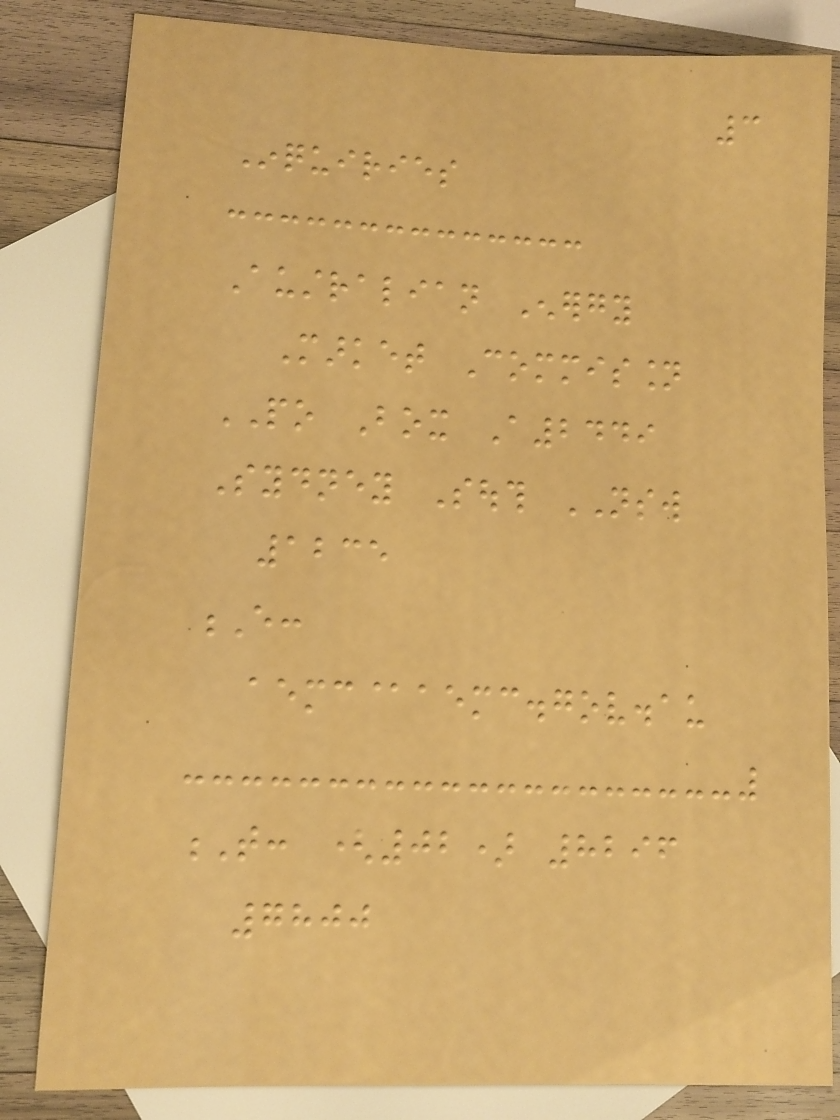3
Inquiries
Australian Energy
Market Commission
PO Box A2449
Sydney South NSW
1235
E:
aemc@aemc.gov.au
T: (02) 8296
7800
